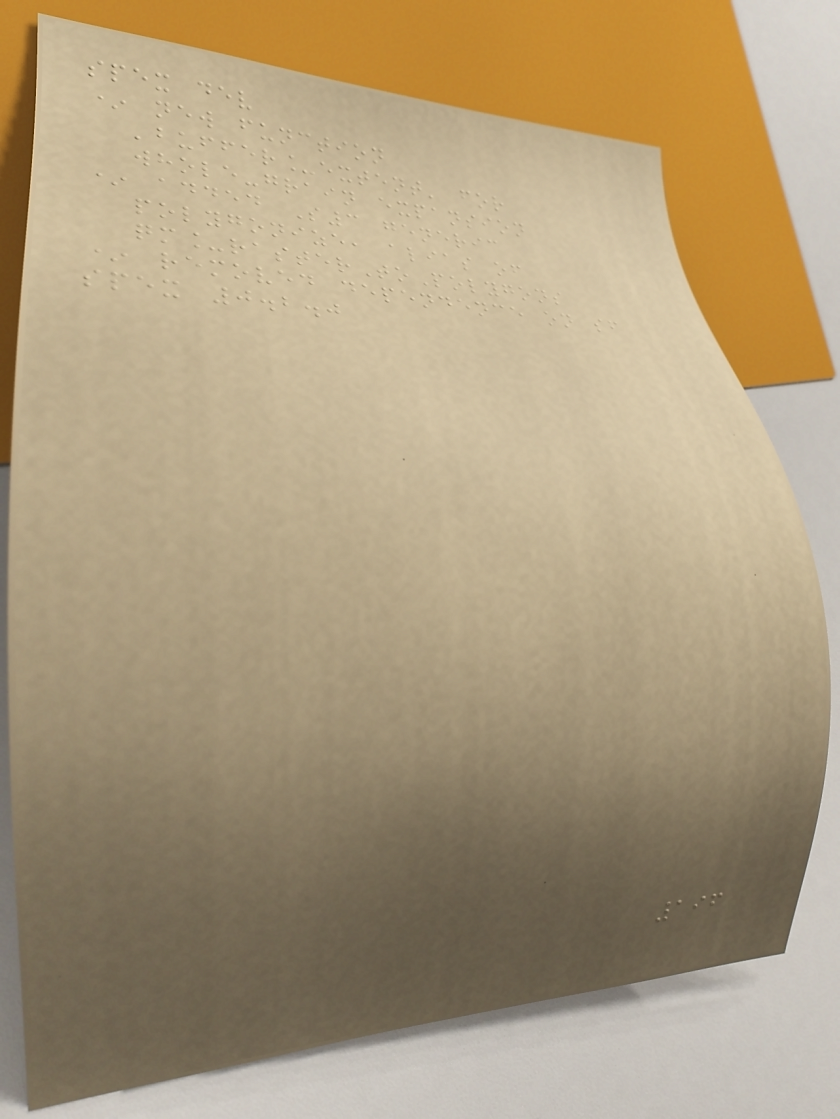spex dev
* new function
'buffer_extent' for
whole-grain expansion
* added S3 generic
polygonize, alias of
qm_rasterToPolygons
* removed dependence on sf
spex 0.2.0
196
